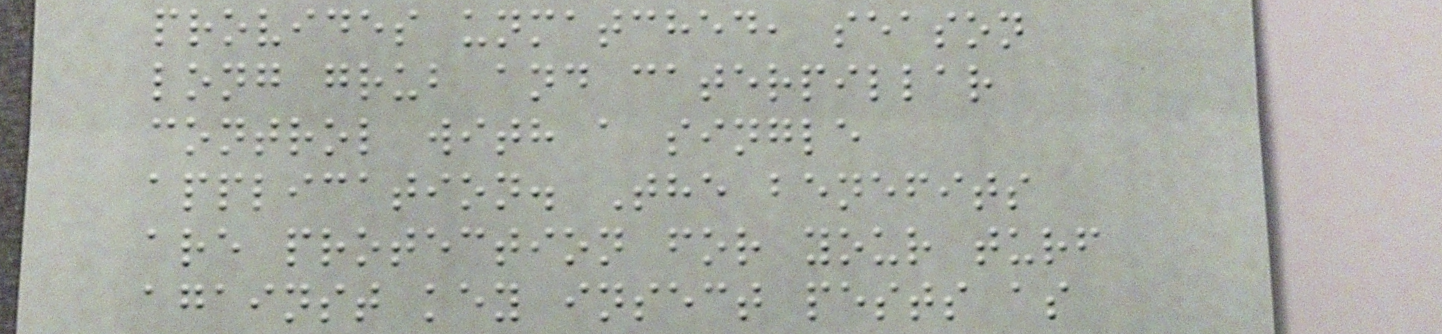provides unmatched, season
long grub and caterpillar
control with a single
application. The benefits
are protection for your turf
against key insect pests as
